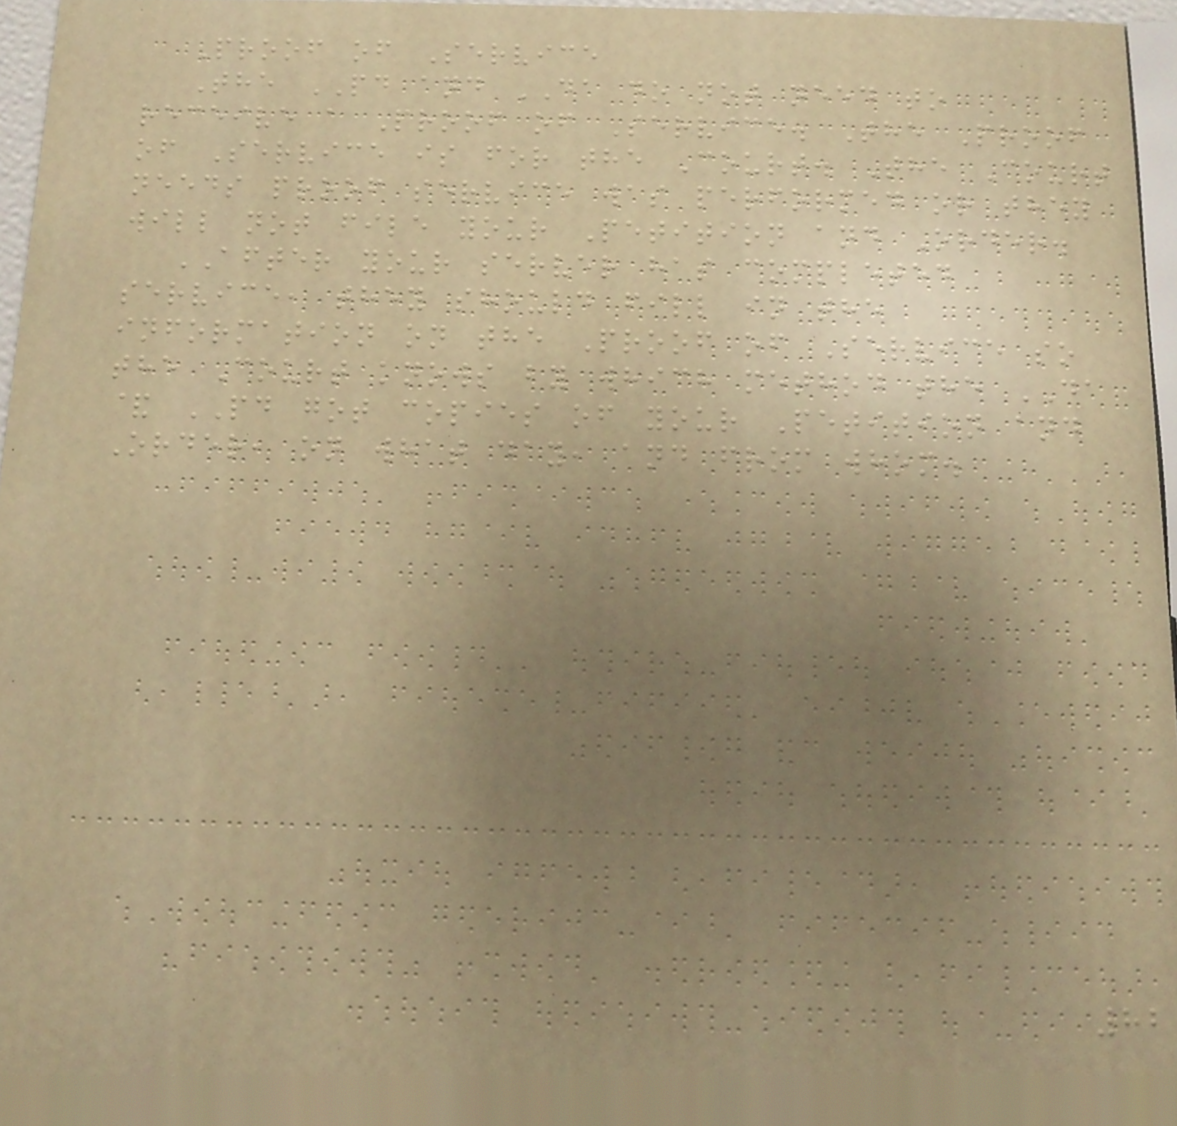Proof of Service
The PD and DA do not need to
receive a Proof of Service. The Proof
of Service is for the Court. The Court
needs proof service was performed or they
will not file your Petition and Order.
AFTER your server has completed
service, they should fill in the
information on the Proof of Service so
the Court knows by which method the DA
& PD got copies of your Petition and
Order, on what day, and from whom.
82
